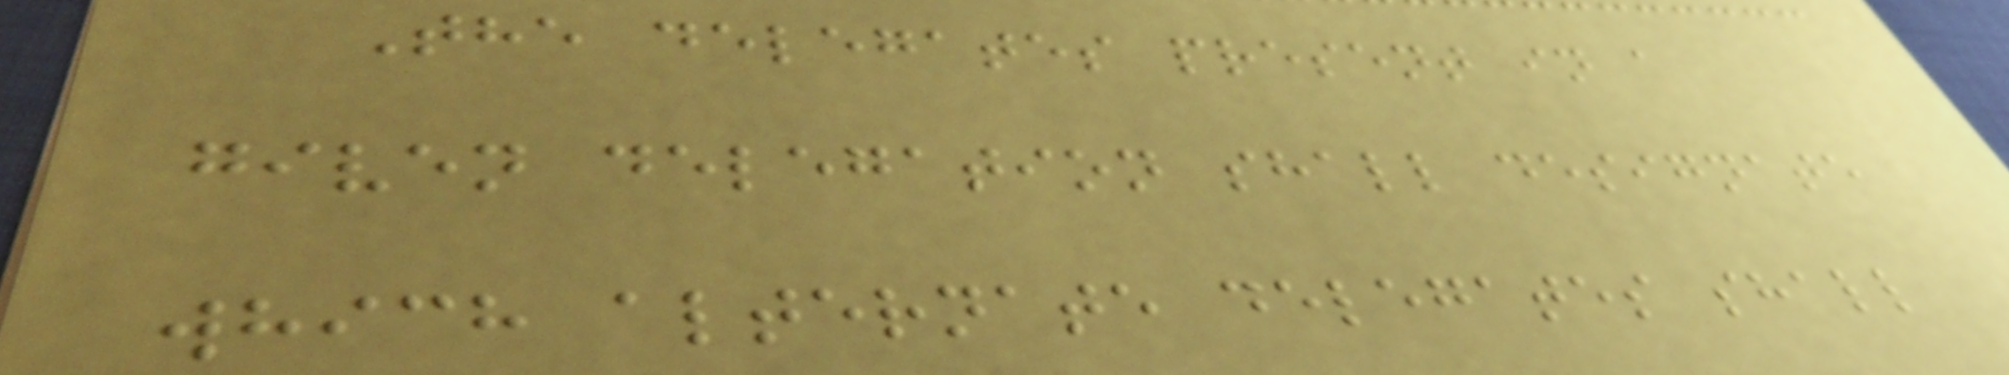The delegates present in a
given delegation shall designate
which alternate delegates shall
